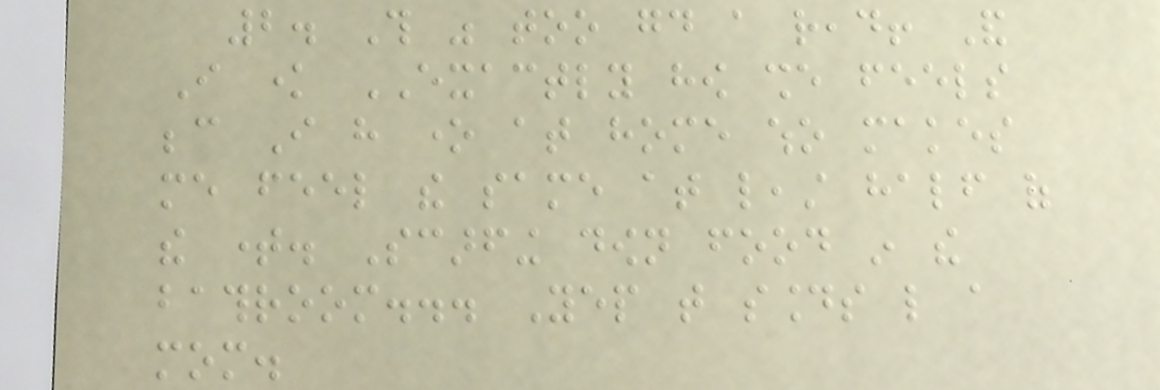2. This was too good a read! And
I know EXACTLY how she feels
because I have one at home who makes
me feel the same at least half of
the time. Scarfing down food in the
bathroom... Yep that sounds like a
mom.
